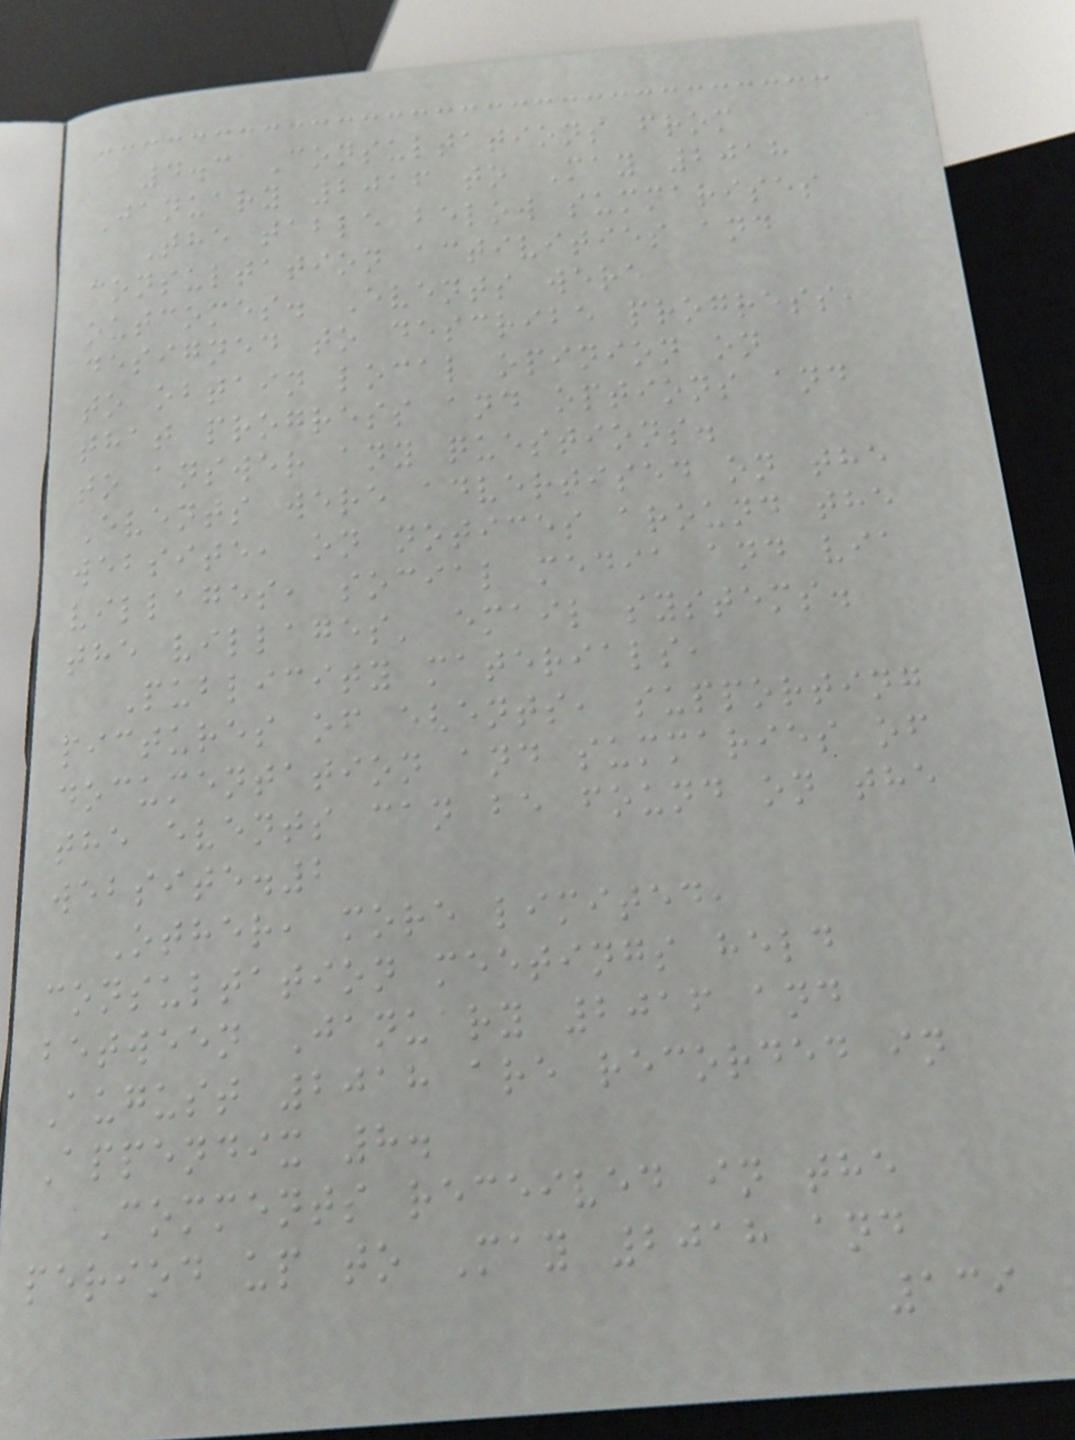4.3 Consultations from
January 2016 to May 2018
The table below summarises
consultation activities and
outcomes. Events were
designed to describe progress,
to obtain local opinion on
that progress and options and
to answer any questions.
Events were advertised on the
website, on notices around the
villages, social media and via
the villages' email systems.
Publicity materials,
pictures of events, supporting
documentation and summaries of
the events can be found on the
website.2
Other, more limited,
consultation meetings held
between January 2016 and
August 2018 are recorded in
Appendix 8.
Comments received in the
period up to May 2018 and
139
